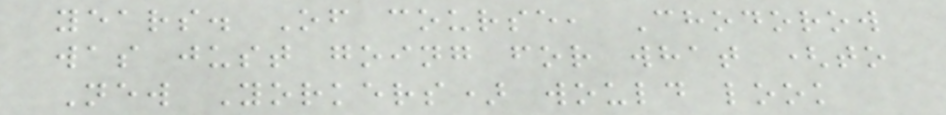years. Of course, Chodorow
was just going for what (to
New Yorkers) would look
